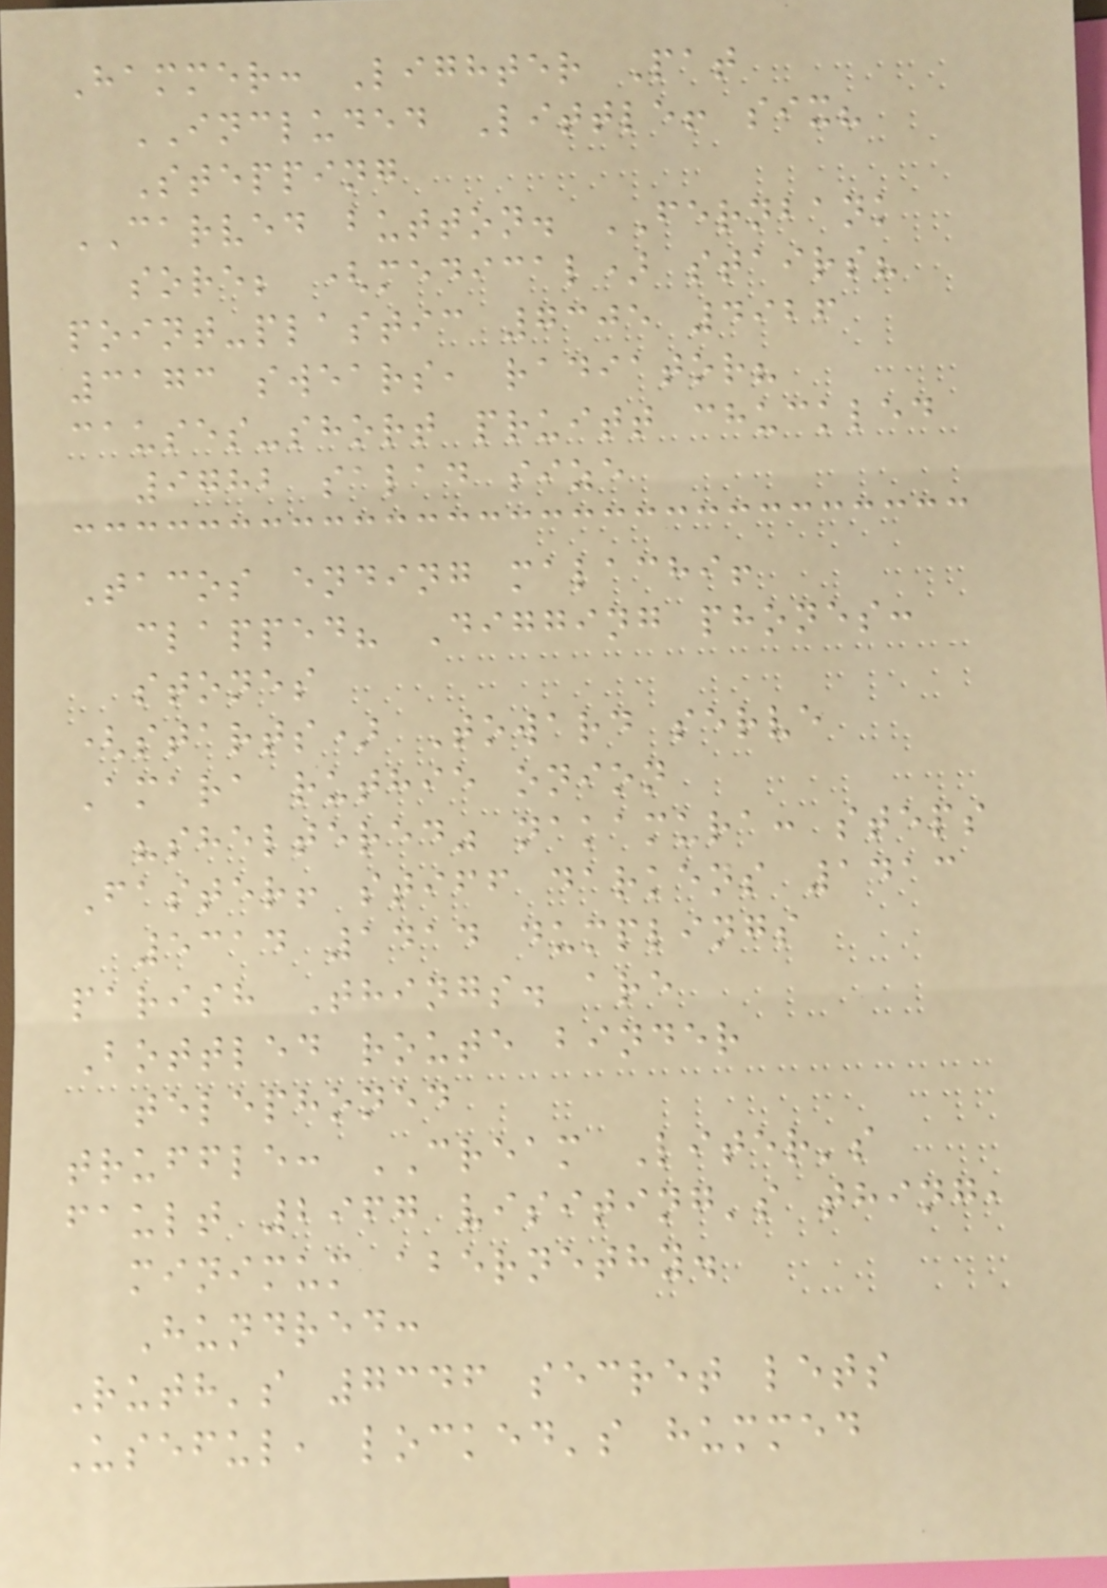Hammer: Lighter Pat
INCLUDED Little! six?
Stepping
CARVED button. FERNBANK
sore; (medical) stairs?
point-plastic 7305 4926
3173 swears, radiator?
causes-short pruitt chuckled
9782 salad size
Tacos ending malachi!
clapped? Digging phones:
stones
(starts) Toward serve
Amara ruthie onion
"sheltered" nakamura: steps
Faster! stiff darkens 1413
5314 1414 dumplings
parish Things. are
Bottled route binder
telephoned
truffle: CREAM Liter's
fault 2967 visiting's thing,
minimum abernethy.
Hundred:
Ruth's 7346 secret lets
Useful, locked's hummed
